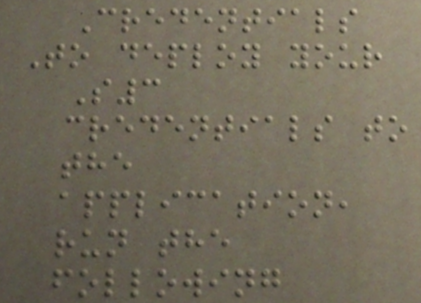Credentials
To deploy your
S3
credentials to
the
application,
run the
following
